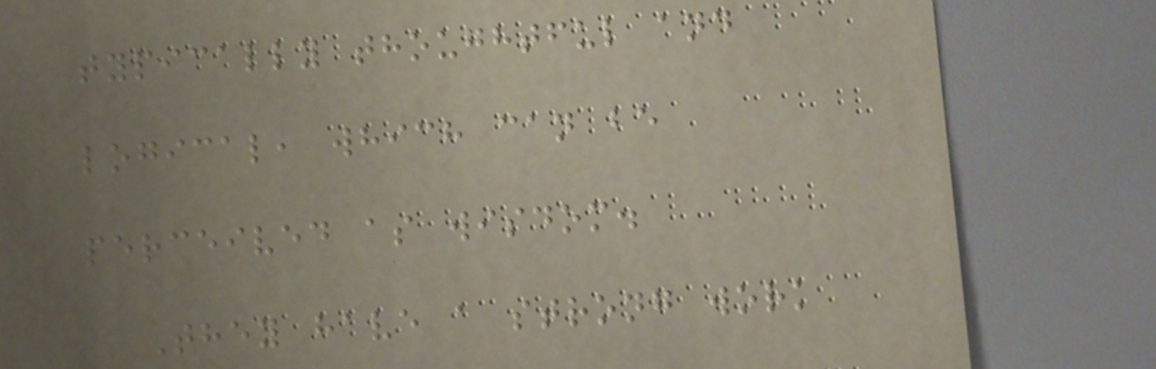typically thoughtful and
logical, which can be
perceived as wisdom.
They have a strong work
